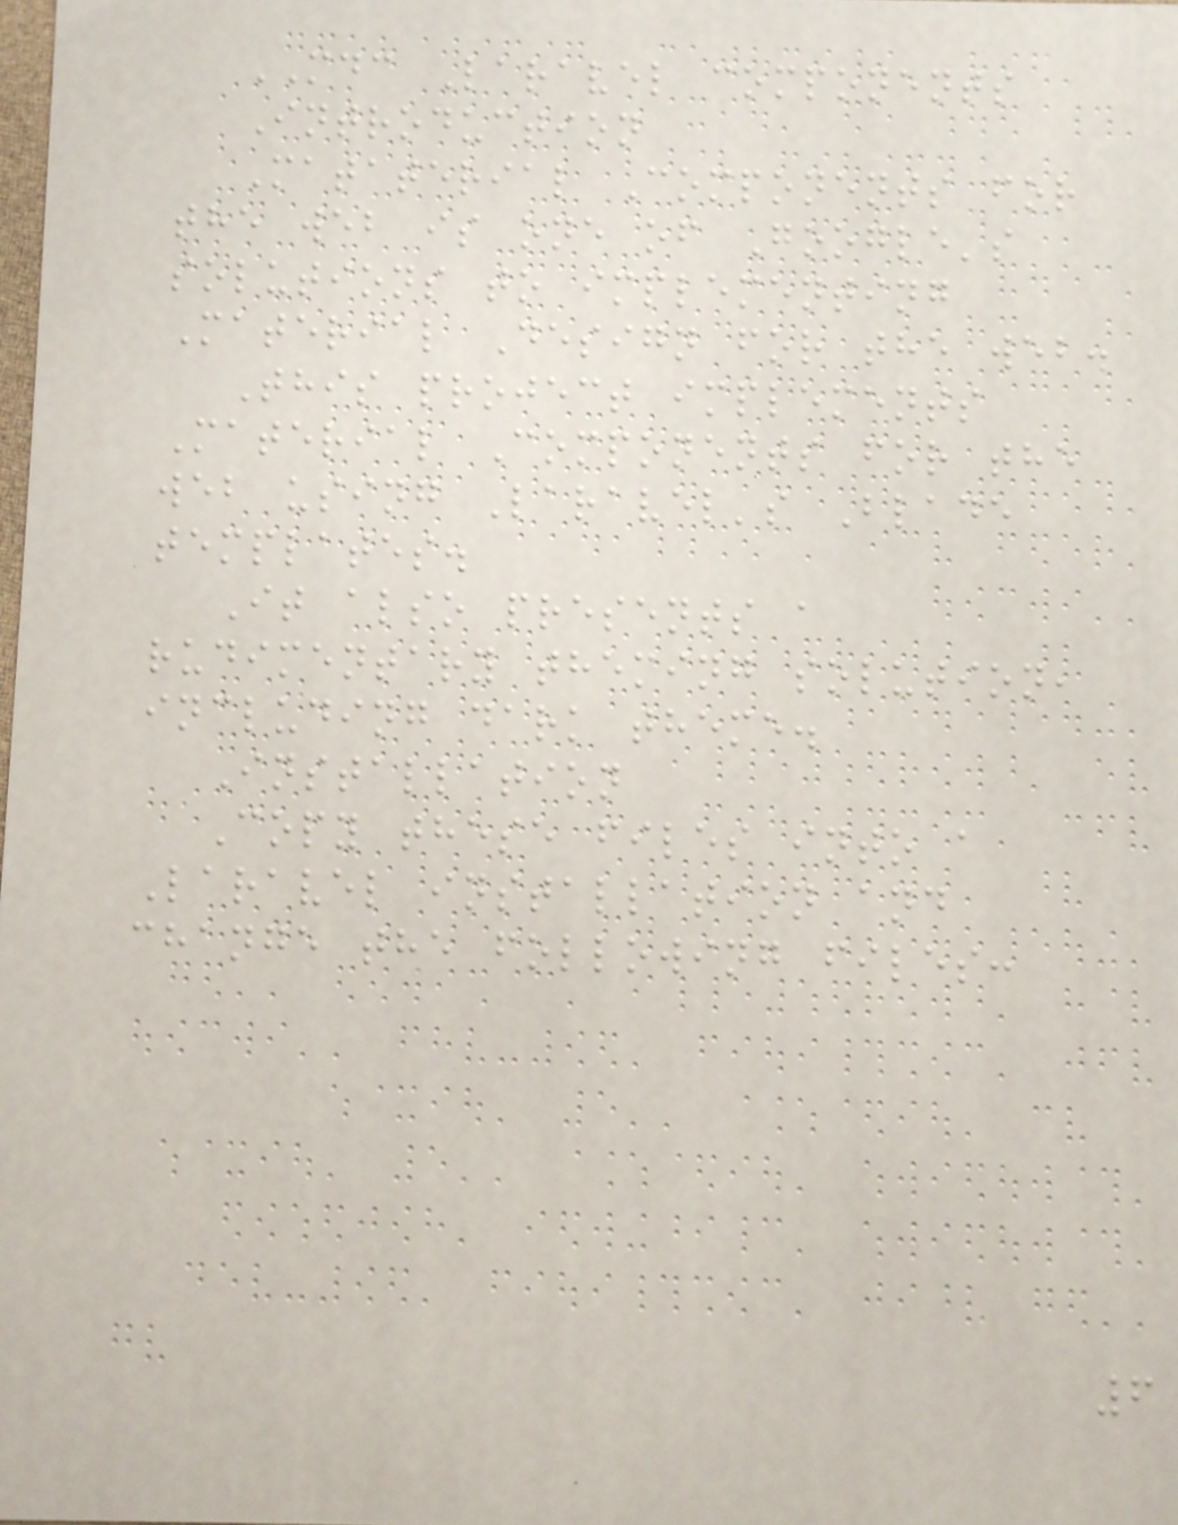MDC Laravel components
Introduction
Mataterial Components for
the web is one of Google's
solutions to implementing
Material Design for the web.
This project implements
Material Components for the
web using Laravel's Blade
templates.
It also presents a
rudimentary theming solution,
including dark theme.
Installation
Copy these files into a
Laravel installation and
change the following files:
6
